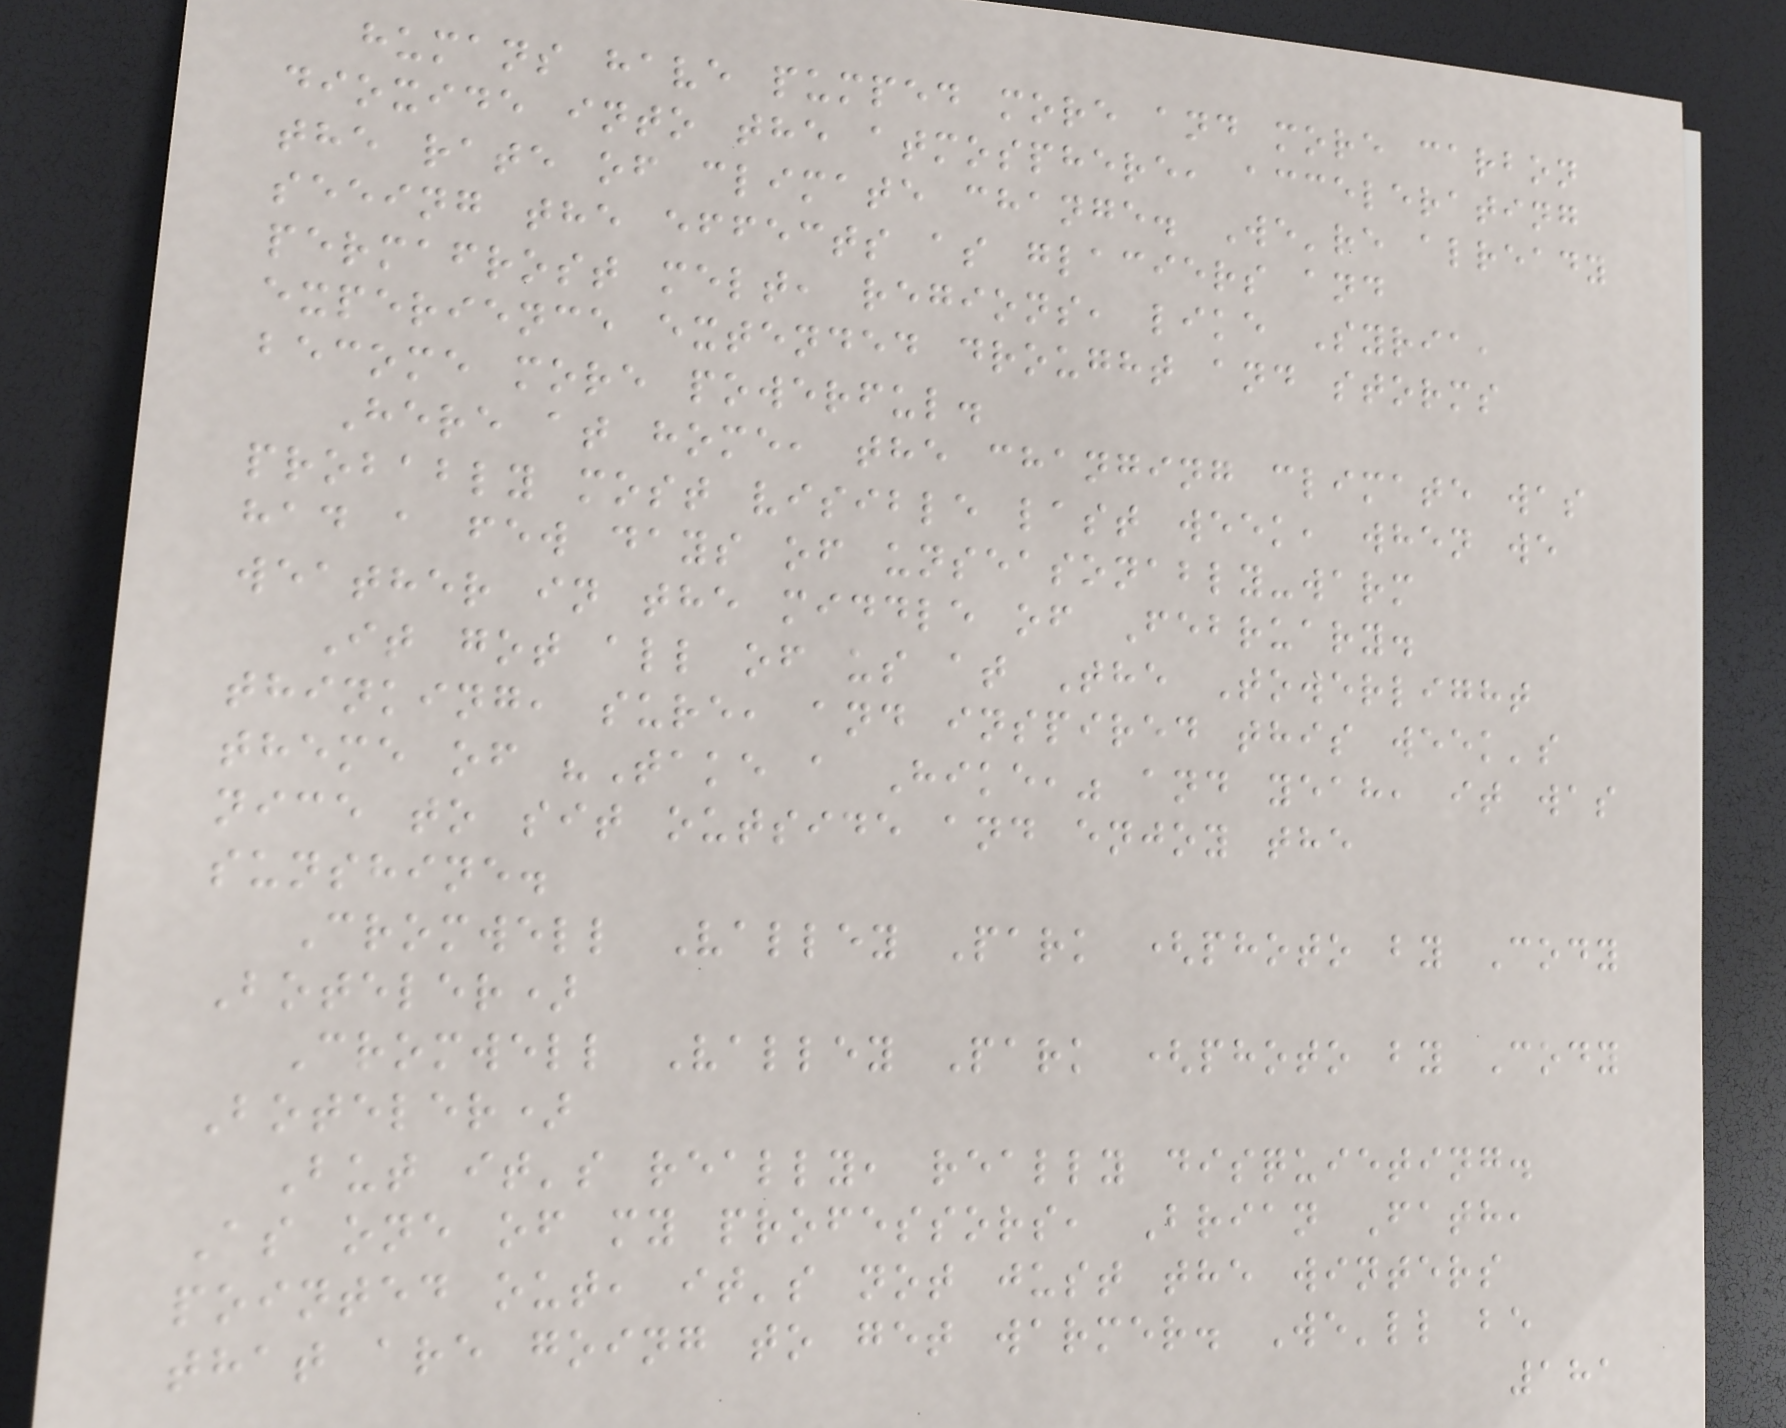humans have pumped more and more carbon
dioxide into the atmosphere, accelerating
the rate of climate change. We're already
seeing the effects as glaciers and
permafrost melt, regions, like Syria,
experience extended drought and storms
become more powerful.
Here at home, the changing climate was
probably most visible last week, when we
had a few days of unseasonably-warm
weather in the middle of February.
It got all of us at The Towerlight
thinking, sure, and inspired this week's
theme of "Take a Hike," and yeah, it was
nice to sit outside and enjoy the
sunshine.
Cromwell Valley Park (photo by Cody
Boteler)
Cromwell Valley Park (photo by Cody
Boteler)
But it's really, really disquieting.
As one of my professors, Brian Fath,
pointed out, it's not just the winters
that are going to get warmer. We'll be
181
